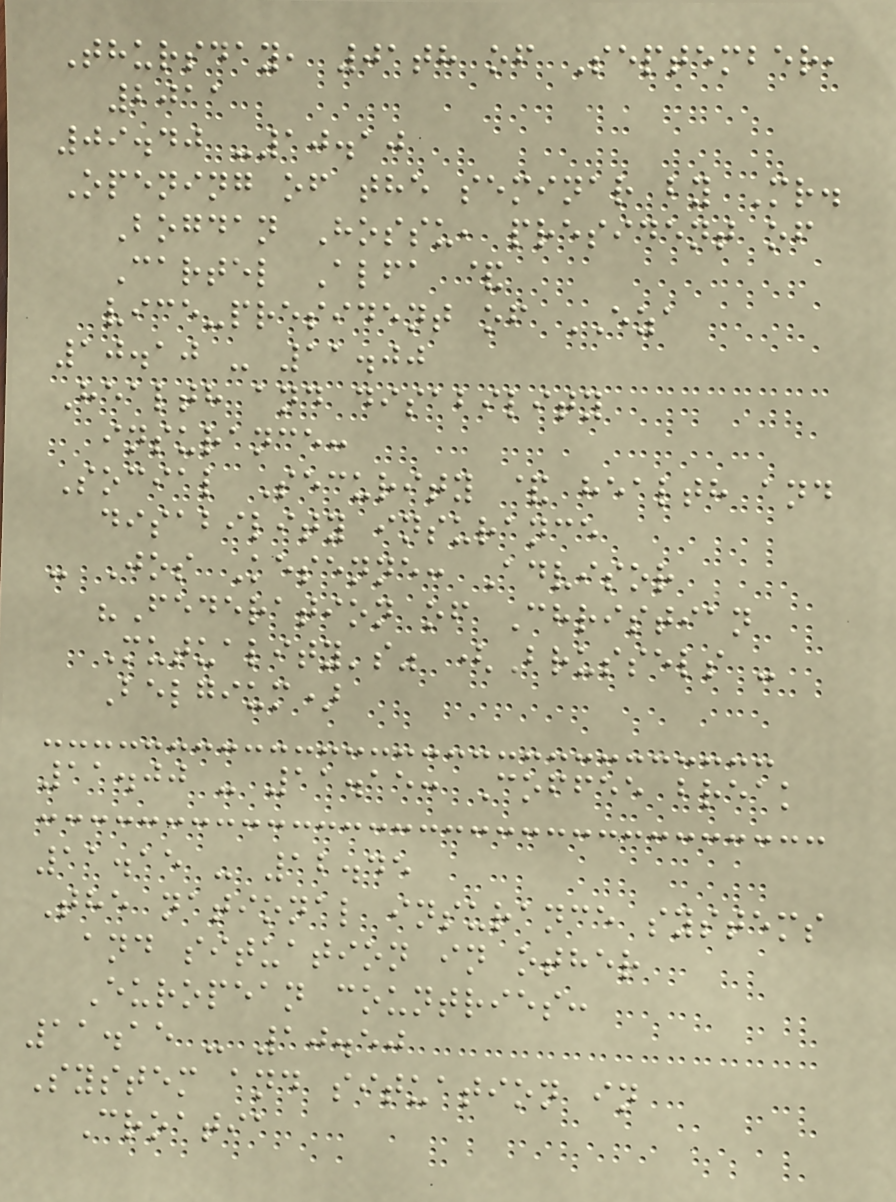Thursday, 01th of September,
2011
09.40 -10.10
Opening of the seminar by Mr.
Bogdan Hossu, president of
Cartel Alfa &
vice-president of EZA
10.10 - 11.00
Health and disability
insurance:
Social Security & health and
disability insurance
- Jos Kesenne: Advisor
"Federation of Christian
Mutuality's" (Brussels -
Belgium)
11.00 - 11.15: Coffee break
11.15 - 12.45
The national insurance systems
and situation in other
European countries:
11.15 - 10.50
System and situation in
Croatia
